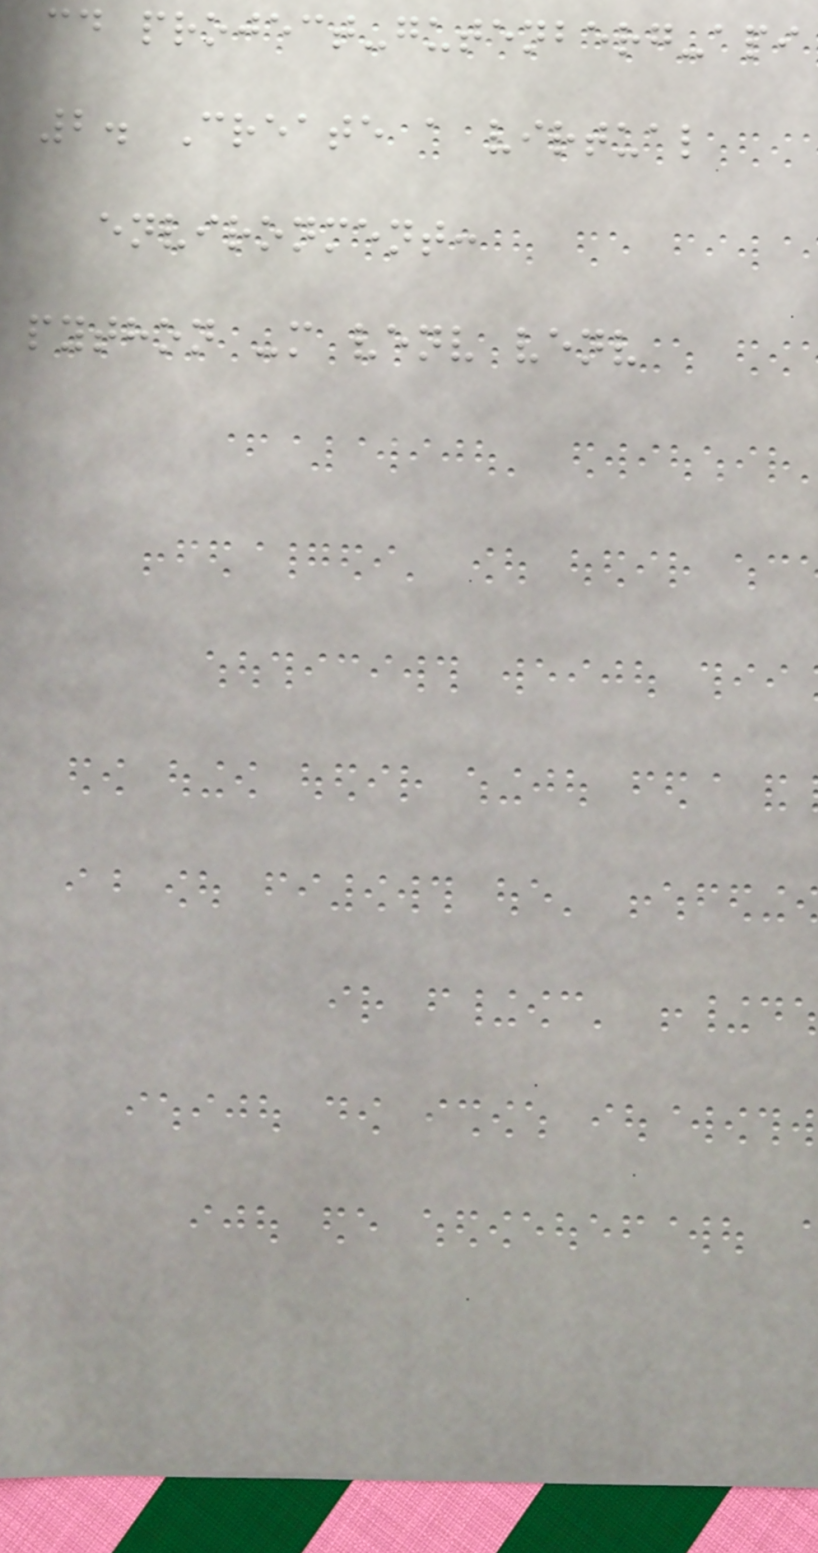cd project-gutenberg-api
2. Create a virtual
environment:
python -m venv venv
